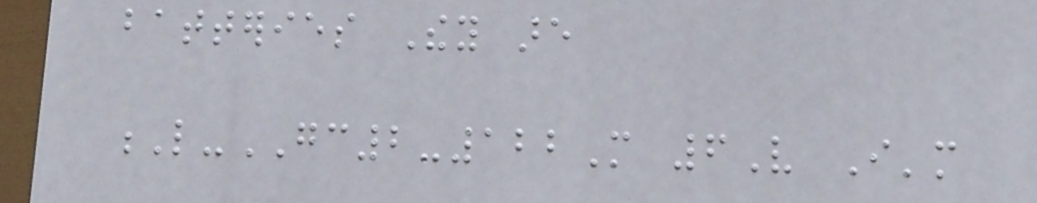batteries They are
L-GC2-122M 6V I'm
